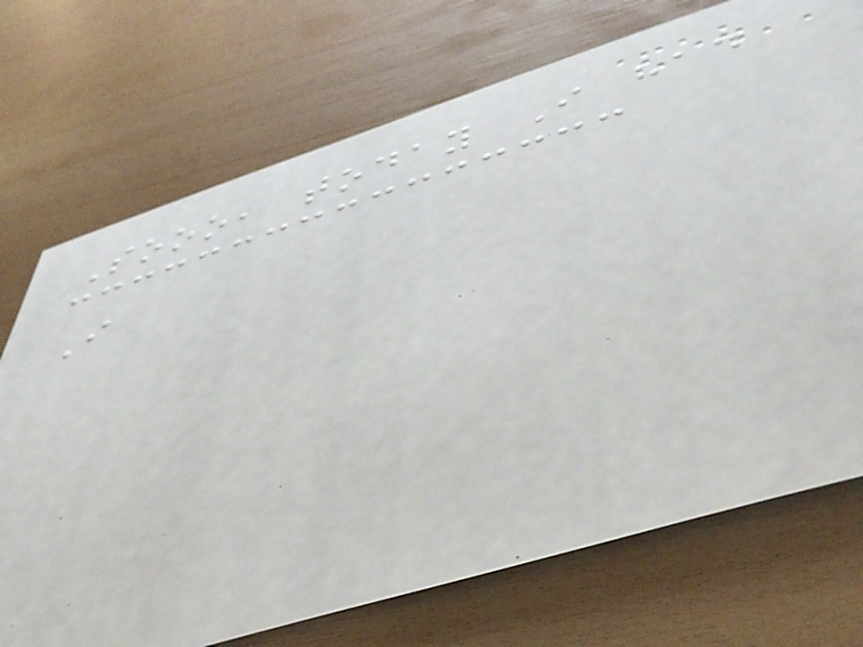Sooo, today I had
I
